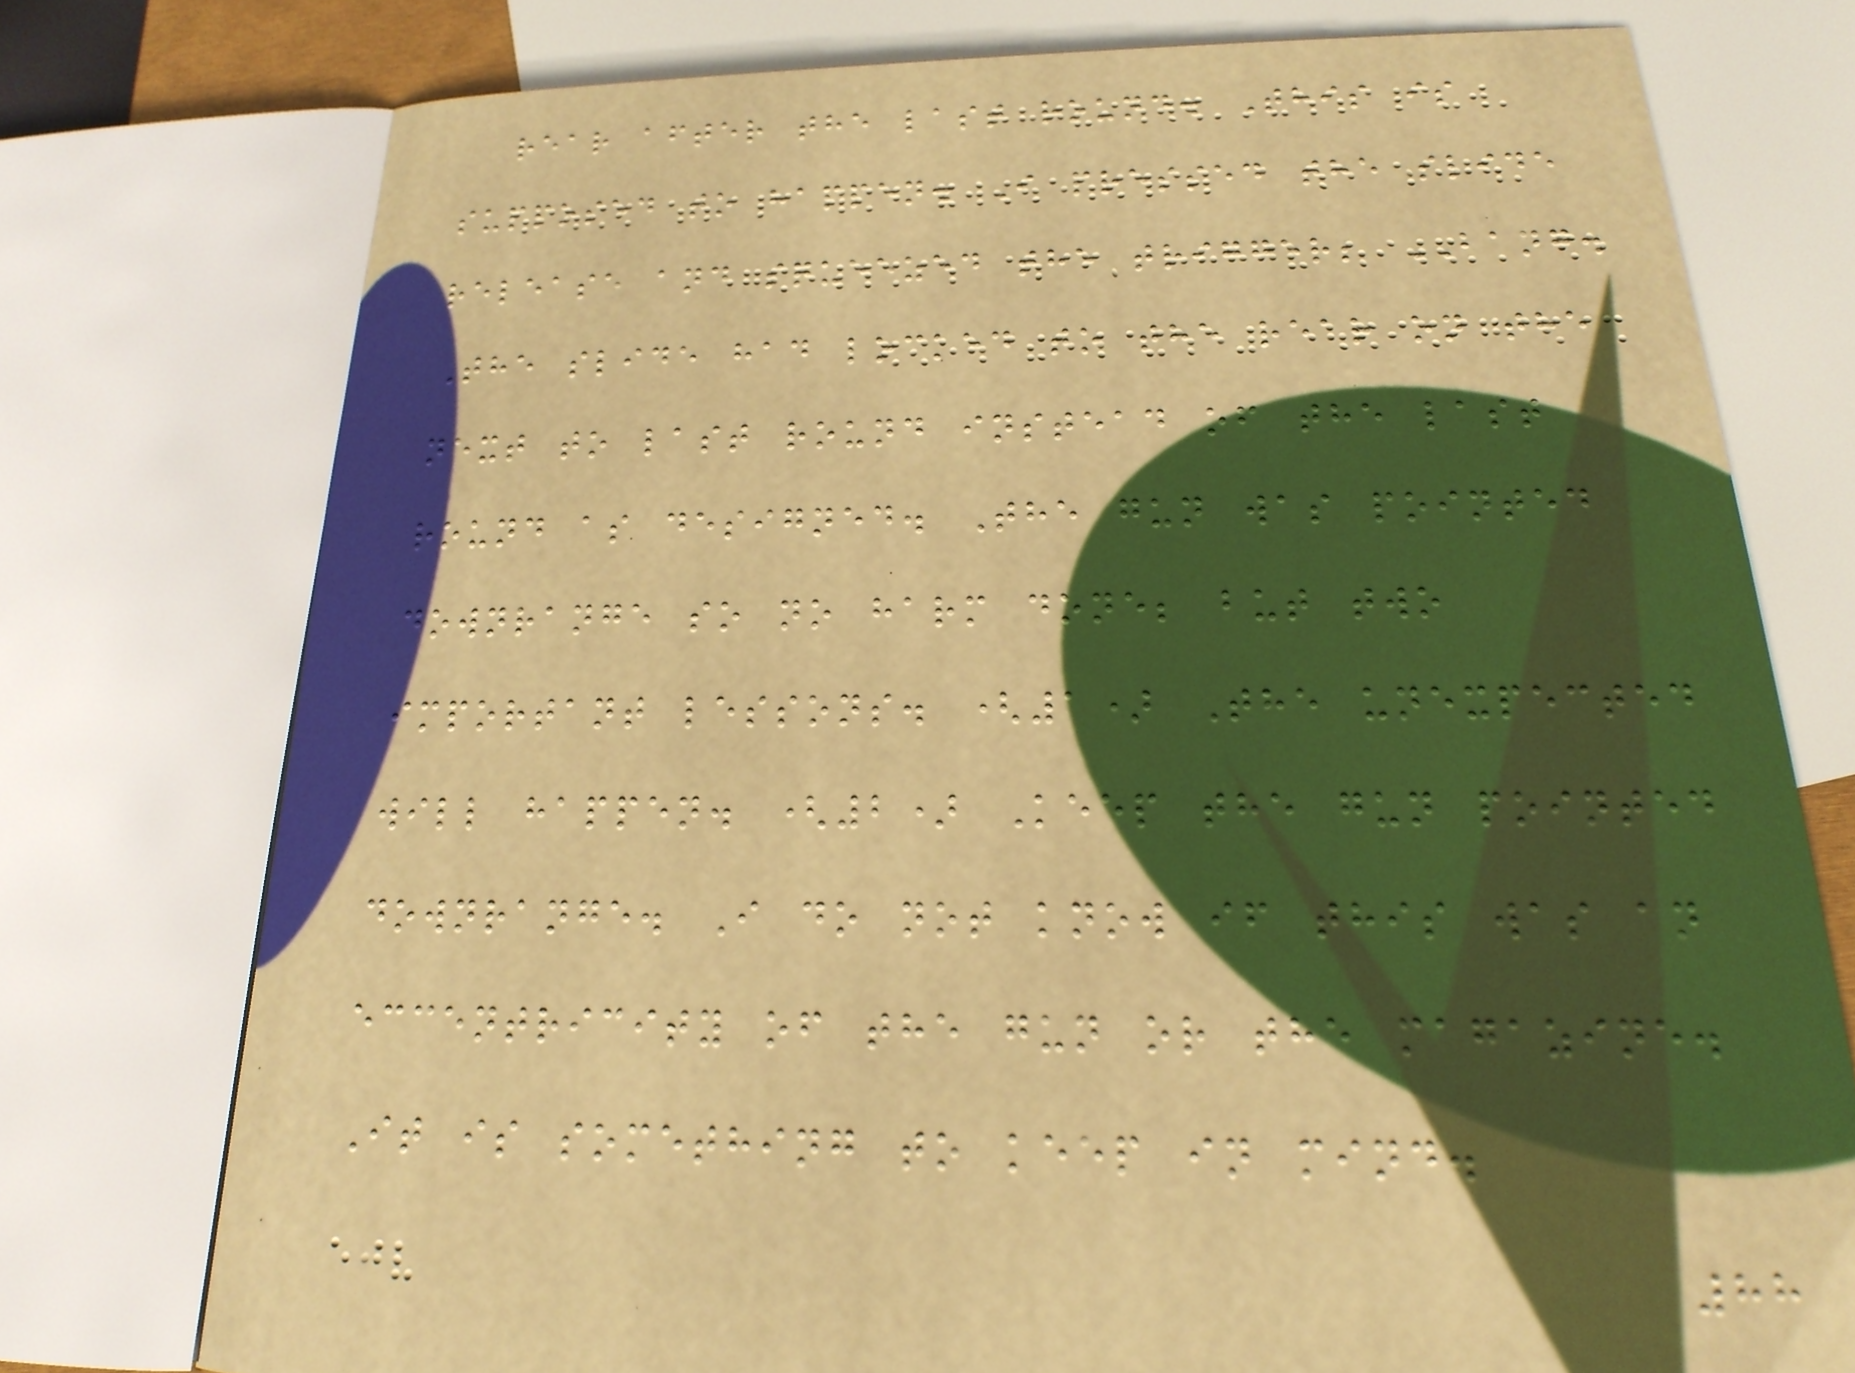rear after the last round. This is
supposed to happen. I pressed the slide
release and squeezed the trigger; BANG.
The slide had locked to the rear on the
next to last round instead of the last
round as designed. The gun was pointed
downrange so no harm done; but two
important lessons. (1) The unexpected
will happen. (2) Keep the gun pointed
downrange. I do not know if this was an
eccentricity of the gun or the magazine.
It is something to keep in mind.
88
